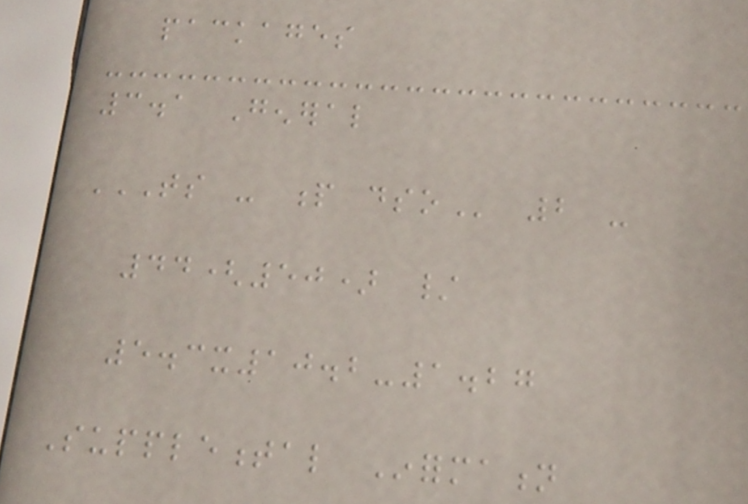packages
3.1 General
TS - P DSO 2 -
44(50) /
5.3x10.2-1.27
Supplemental Information
